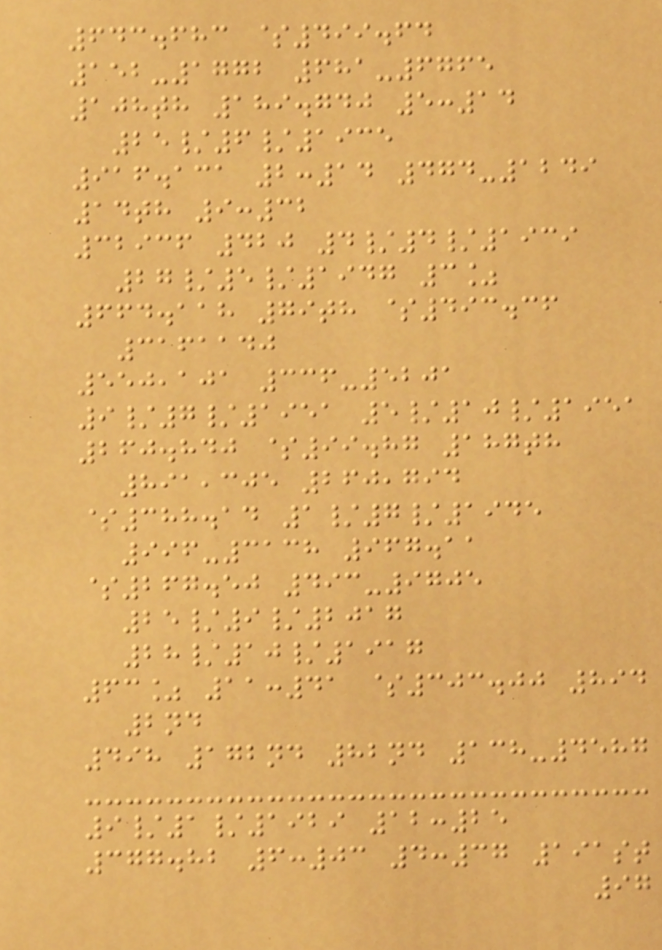643.683 $499.64
152-1772 681-6765
108th 189.740 5:14
25/6/1935
916.131 2:14 474-1249
14th 9:32
32936 420 4/4/1939
27/5/1947 3%
664.118 79th $493.36
3161140
550,101 336-5201
9/7/1951 5/10/1951
260.840 $99.87 187th
891,305 260,794
$388.14 1/7/1945
996-3138 967.11
$267.50 493-9705
25/9/2017
28/10/1917
63% 11:41 $303.00 894
2nd
498 172nd 82nd 138-4587
9/1/1929 12:25
377.82 6:03 4:37 191st
97
